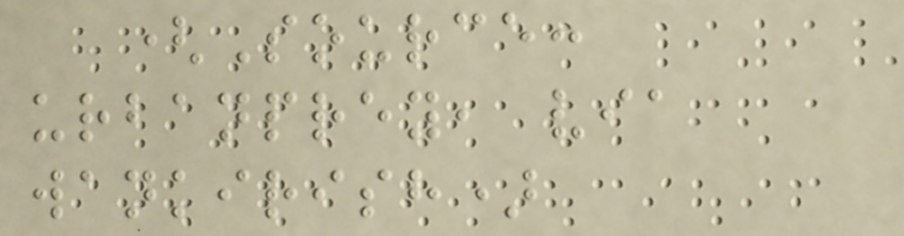(Source:
urbanprey, via
wankirish)
